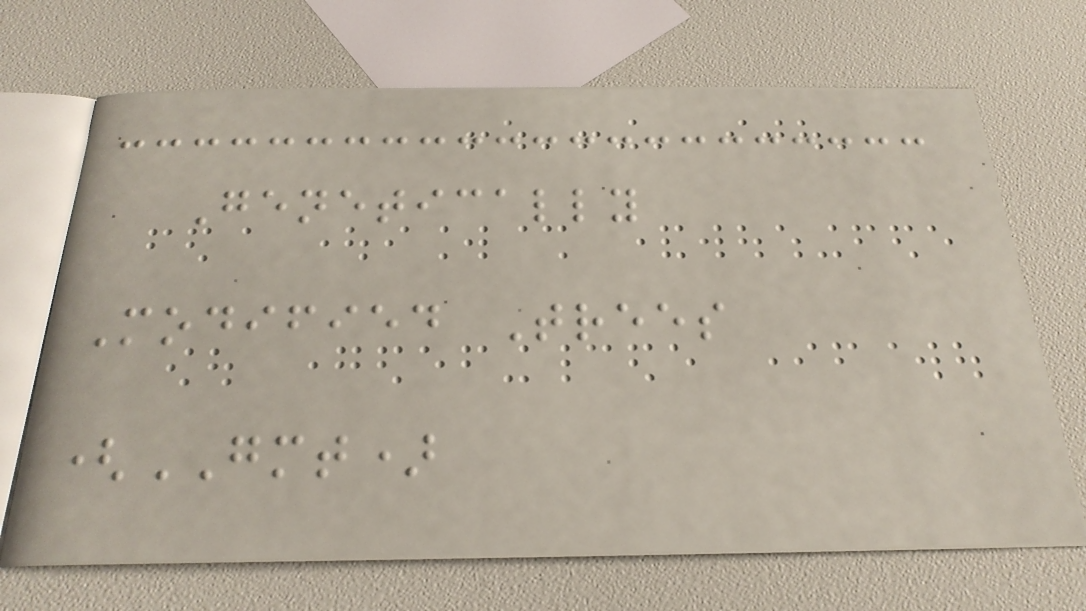Genetically
Modified Trees
(GMT)
